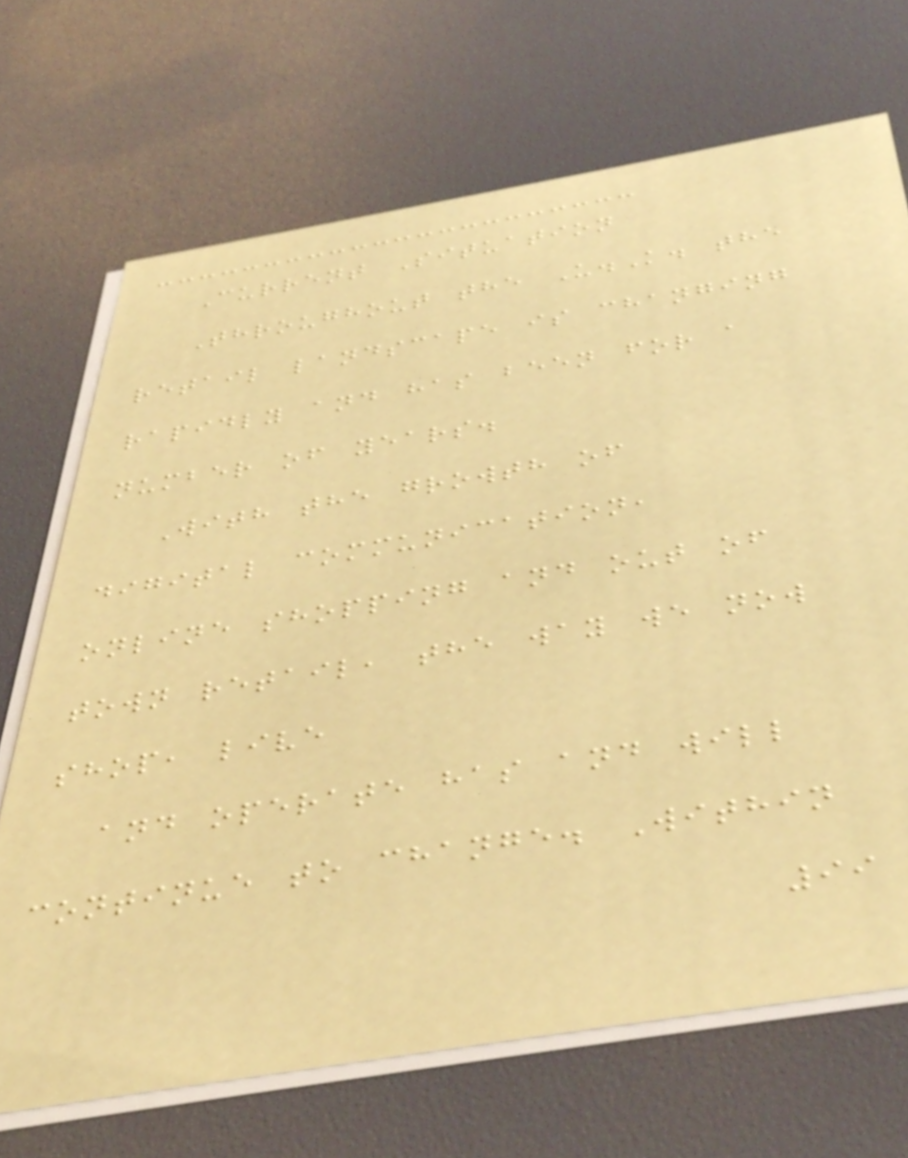Current Situation
Throughout the U.K. the
retail landscape is changing
rapidly and has been for a
number of years.
With the growth of
digital communication,
online shopping and out of
town retail, the way we now
shop, live
and operate has and will
continue to change. Within
99
